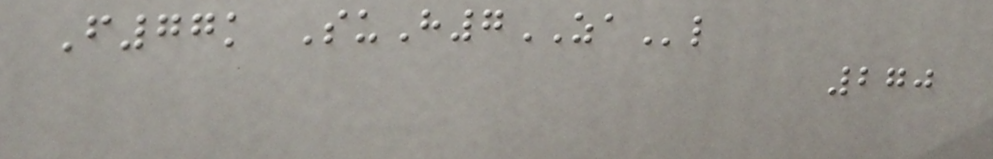F77k SuH7ZAl
270
